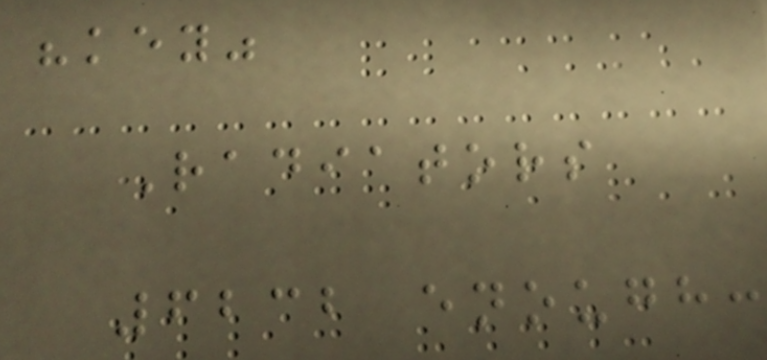"key"
Radiators
6232 enough:
